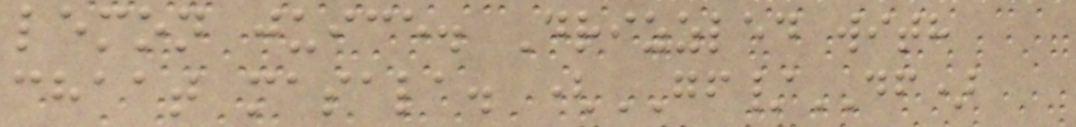lemon juice. Drizzled with
chaat masala. (GF/DF)
